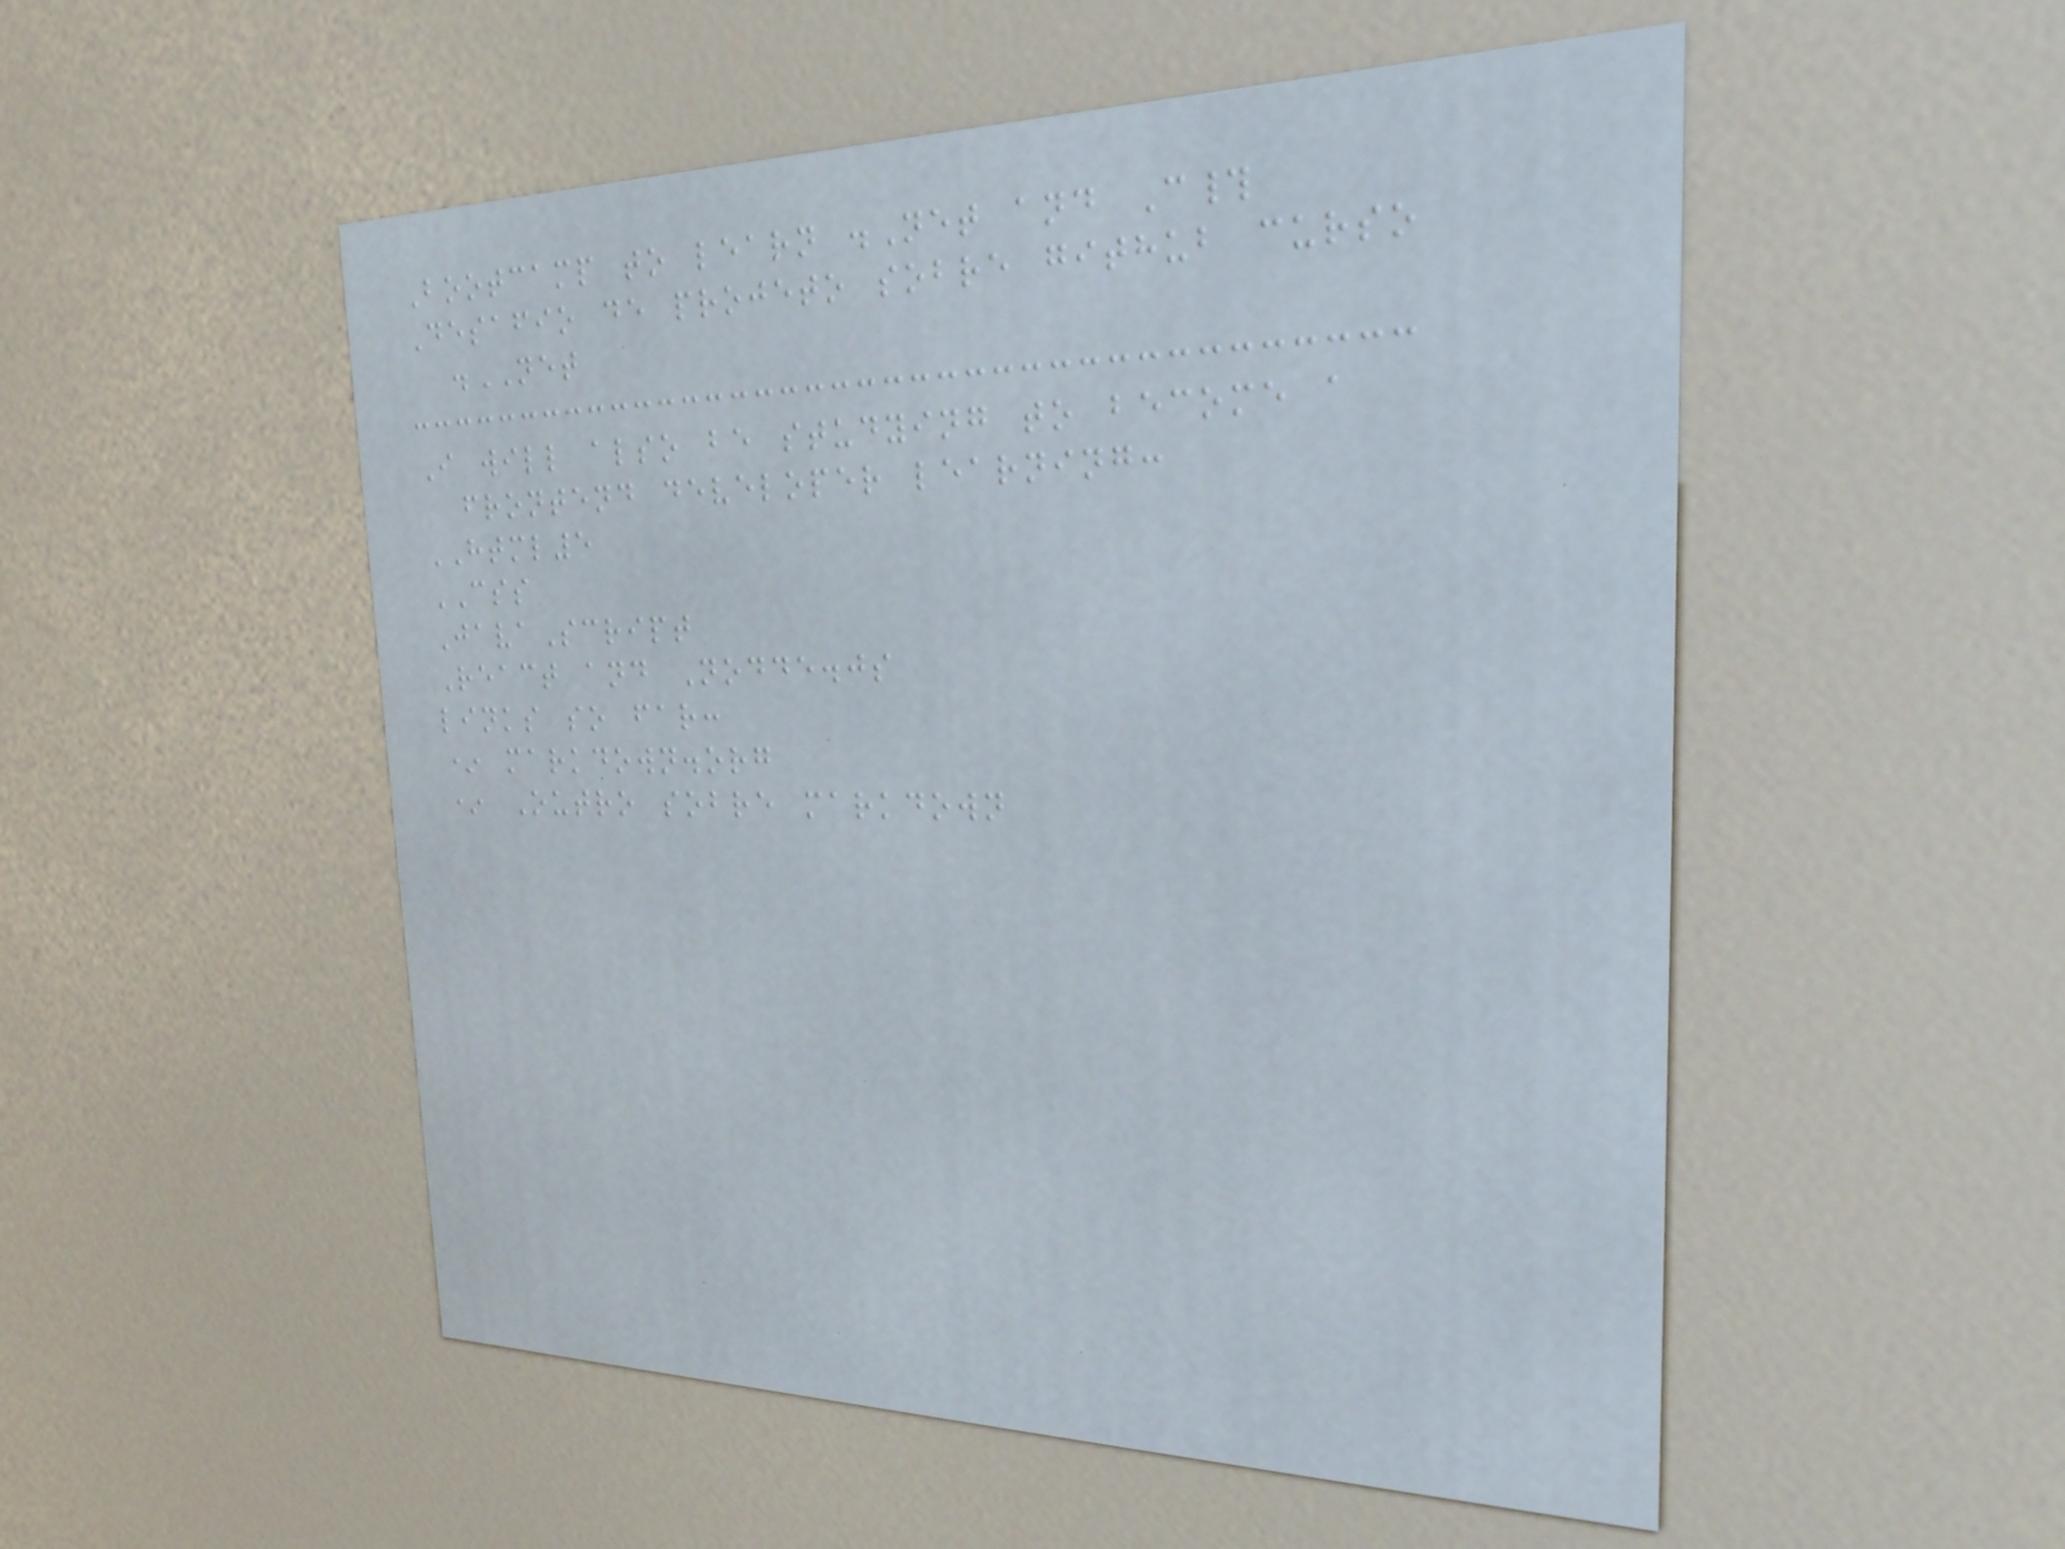Bootcamp to learn .Net and C#
Desafio de projeto sobre github curso
.NET
I will also be studying to become a
frontend developer learning:
HTML5
CSS
JavaScript
React and Nodde.js
links so far:
* markdown.org
* Outro sobre markdown
